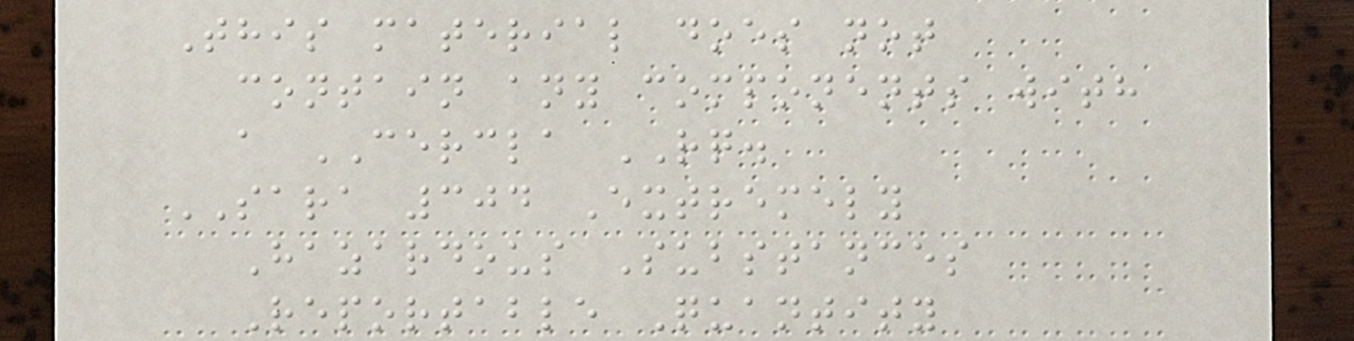This material does not
contain any components with
a CERCLA RQ.
SARA 304 Extremely
Hazardous Substances
Reportable Quantity
